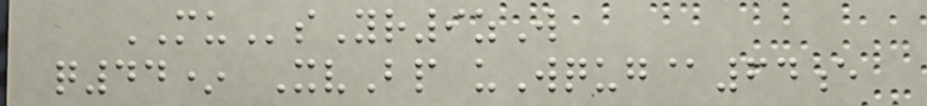MUsYr9zW
q44* XvBp uWqug@64e
